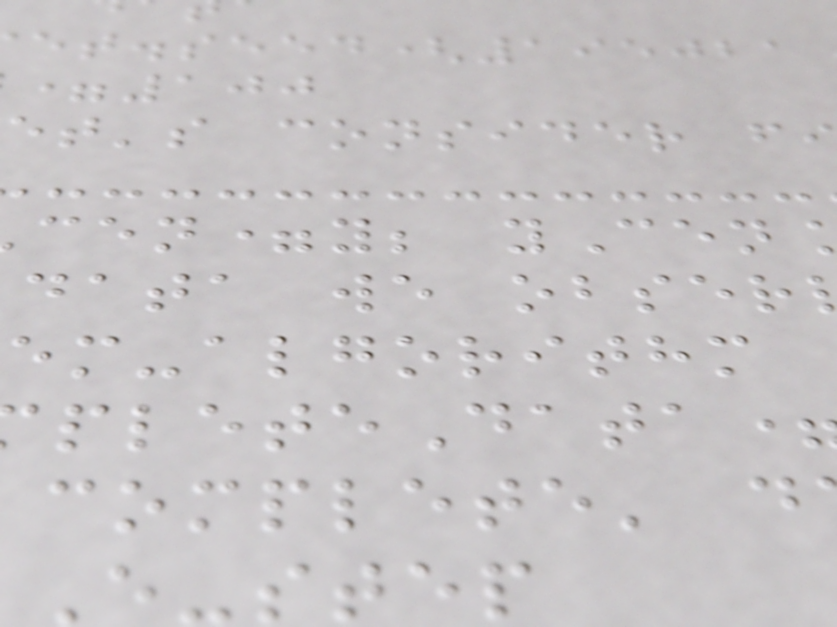=100
et's consider f
cen=y; yCen
data we obser
em-algorithm
complete' d
step
